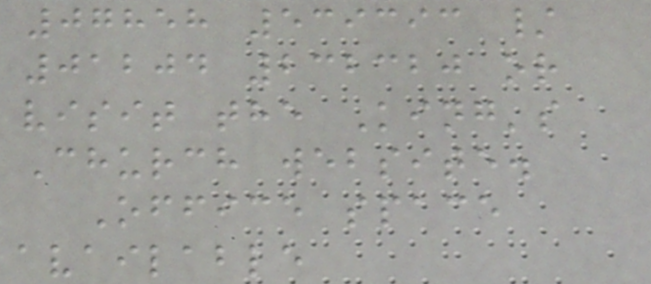07858 539393 /
01204 232320 or
visit the King's
Church website.
Office space
available
